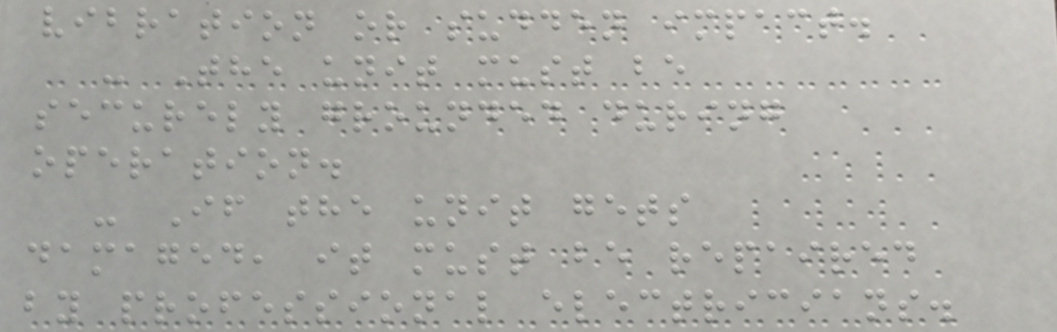vibration or sudden impact.
- The unit must be
securely grounded during
operation.
- If the unit gets
damaged, it must be repaired
by professional electricians.
